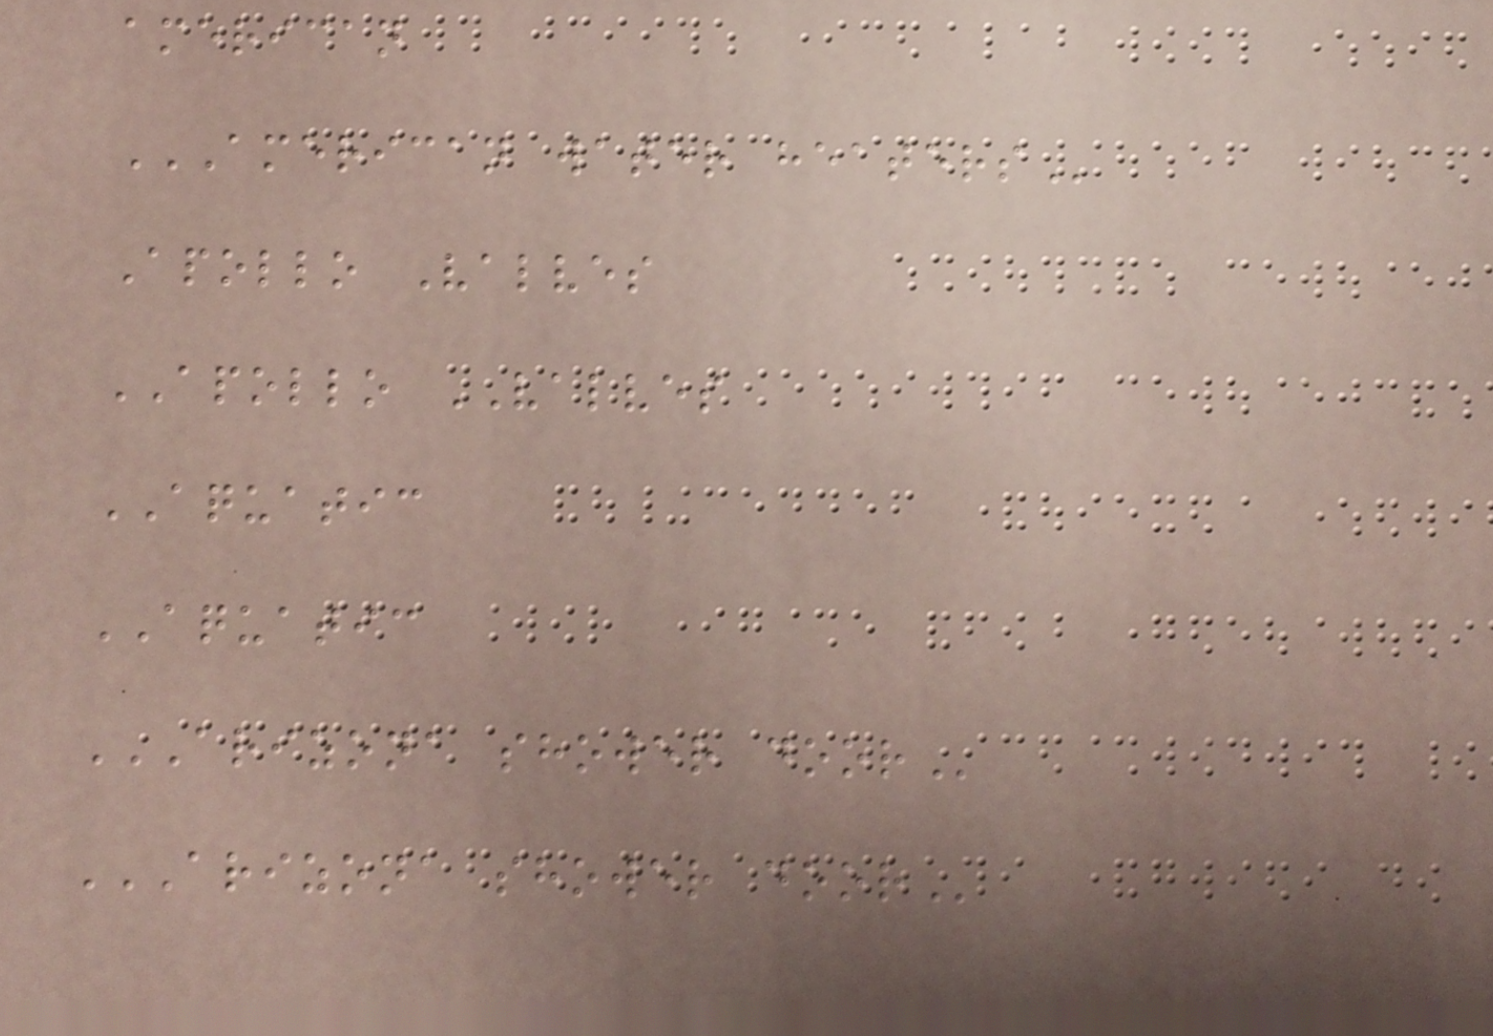american
AMERICAN WATER HEATERS
Apollo Valves
APOLLO VALVES
AQUATIC
AQUATIC
ARIZONA SHOWER DOOR
ARIZONA SHOWER DOOR
